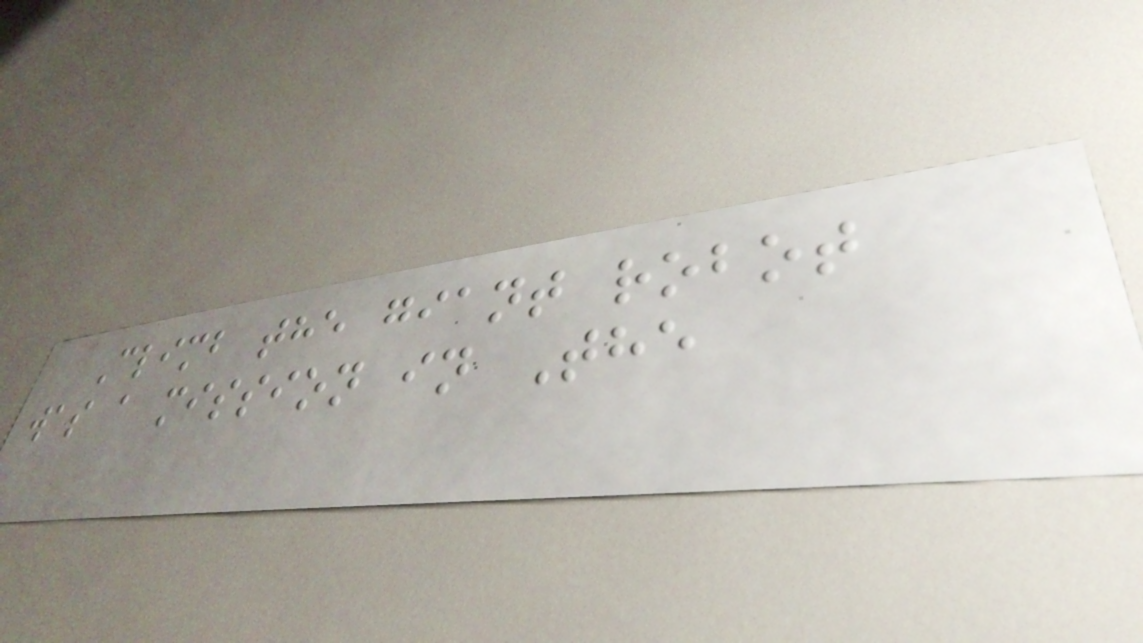Climb the giant robot
was a mission in The
